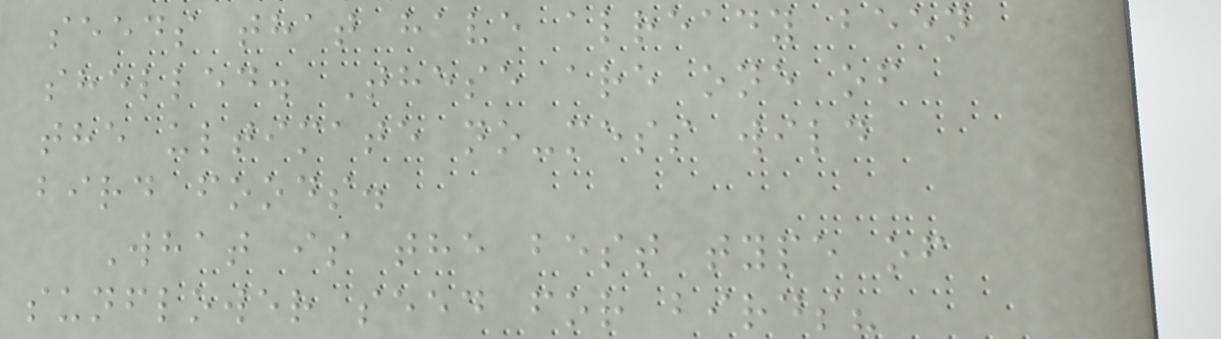seeds that have already been
shelled. These are one of
the ultimate no-mess wild
bird foods.
What is the best type of
sunflower seed for birds?
